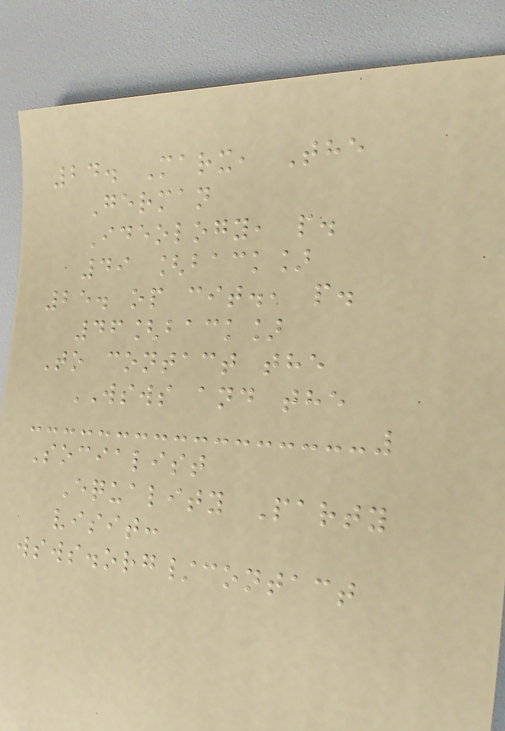24. Marx, The
German
Ideology, p.
49 [back]
25. op cit., p.
46[back]
To contact the
WSWS and the
Socialist
Equality Party
visit:
wsws.org/contact
